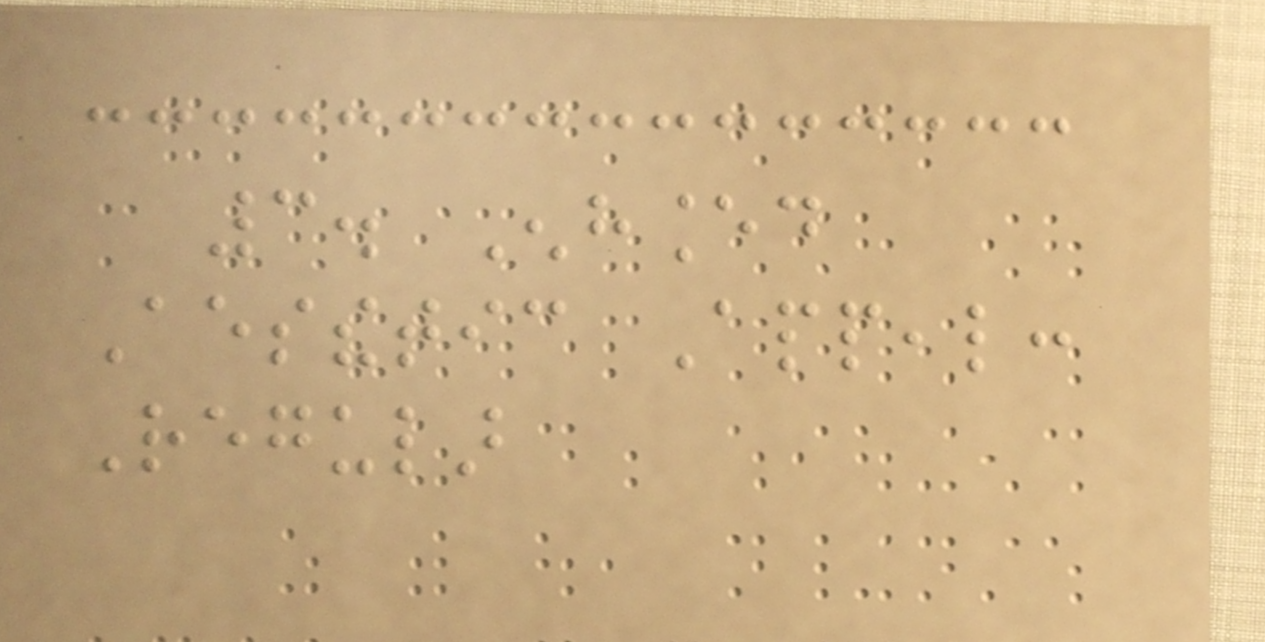3. Enhanced
Aesthetic Appeal:
Regular
